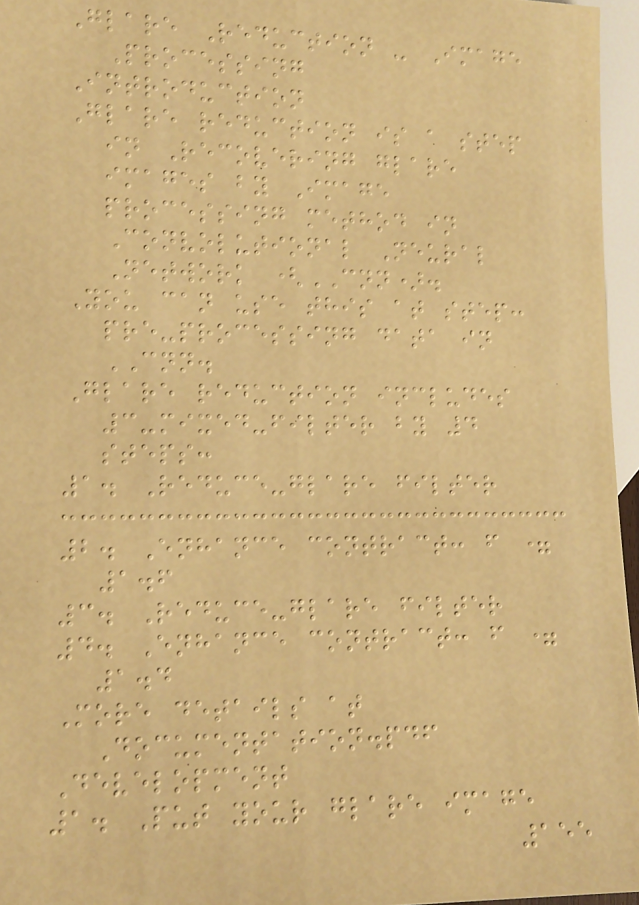Glare Reduction - Image
Processing
Introduction
Glare reduction is a step
in Recovering glare
images by Image
processing method in
Convolutional Neural
Network (CNN).
You can use this at step:
pre-processing data in
CNN.
Glare reduction includes
3-mixed-filter by 4
steps:
1. Reduce-glare filter
2. Enhance contract: f =
1.6
3. Reduce-glare filter
4. Enhance contract: f =
1.4
More details at
Documentation.pdf
Development
1. Put your glare image
155
